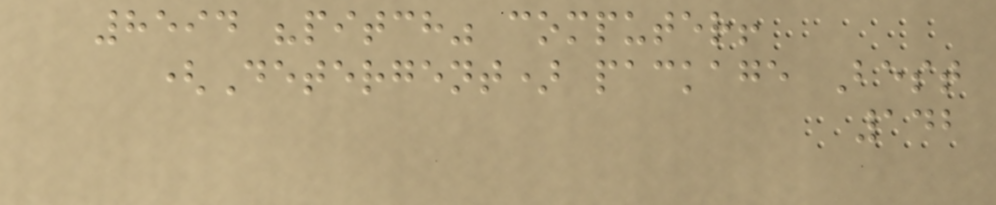8594 "pitch" computer!
(Detergent) package Best
142
